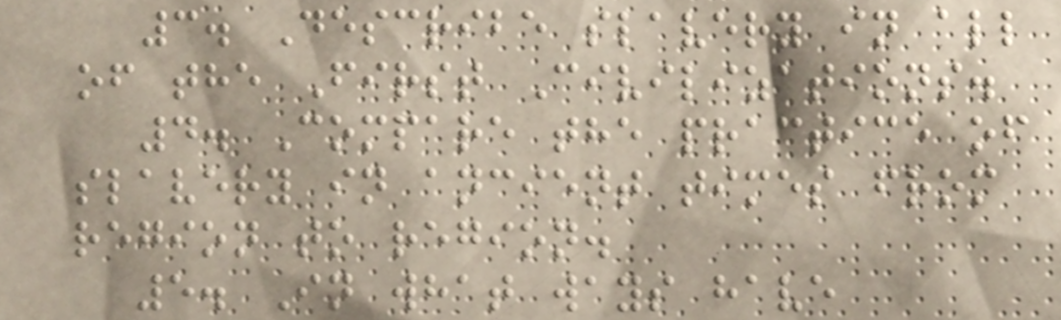3. Describe slavery in all
of the First Civilizations.
4. Compare the practice of
slavery in ancient times from
region to region.
5. In what ways have
